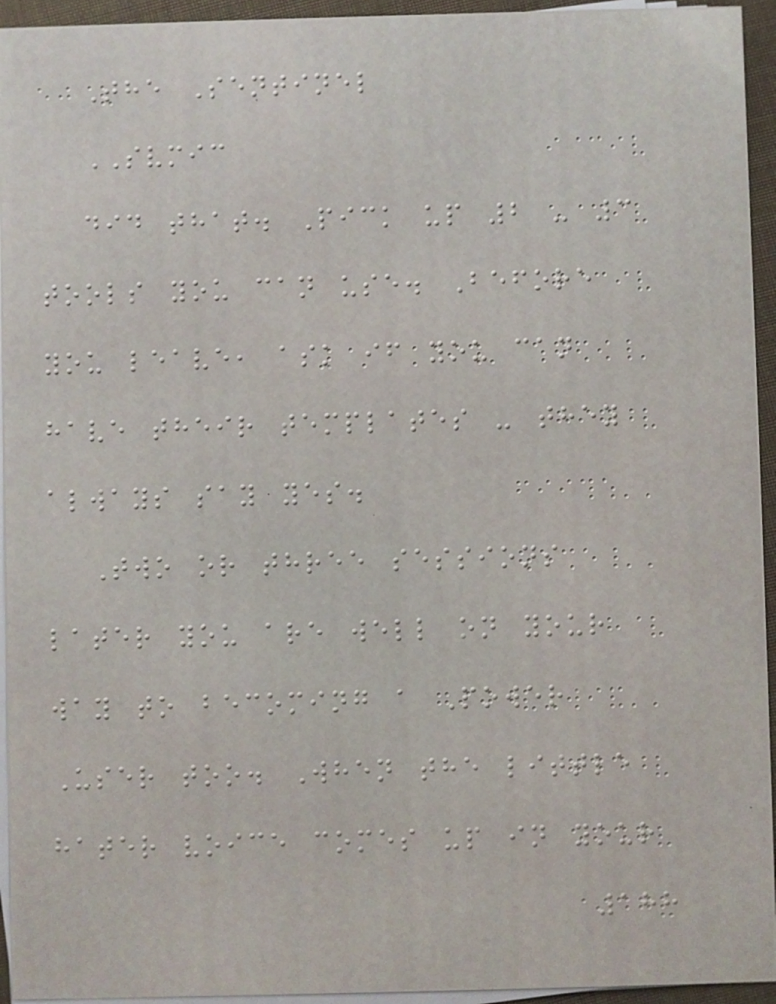The Sentinel
SVMIC
did that. Pick up 2 - 3
tools you can use. Before
you leave, ask if you can
have their templates - they
always say yes.
Two or three sessions
later you are well on your
way to becoming a Power
User too. When the little
hater voice comes up in your
188
